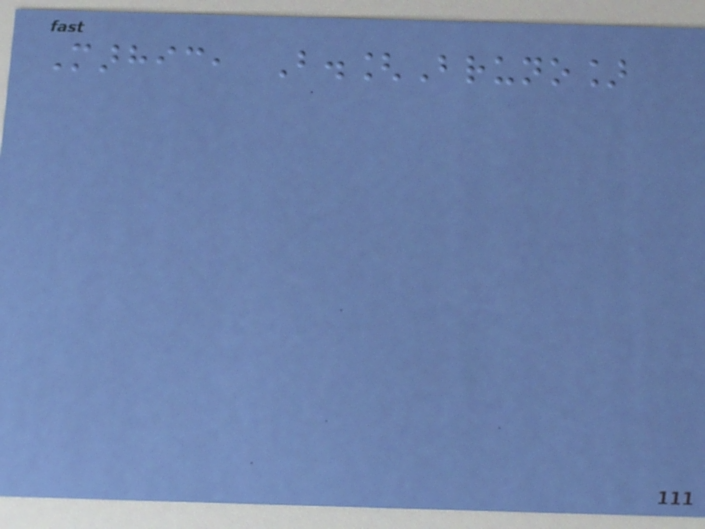Marhic, B.[Bruno]
